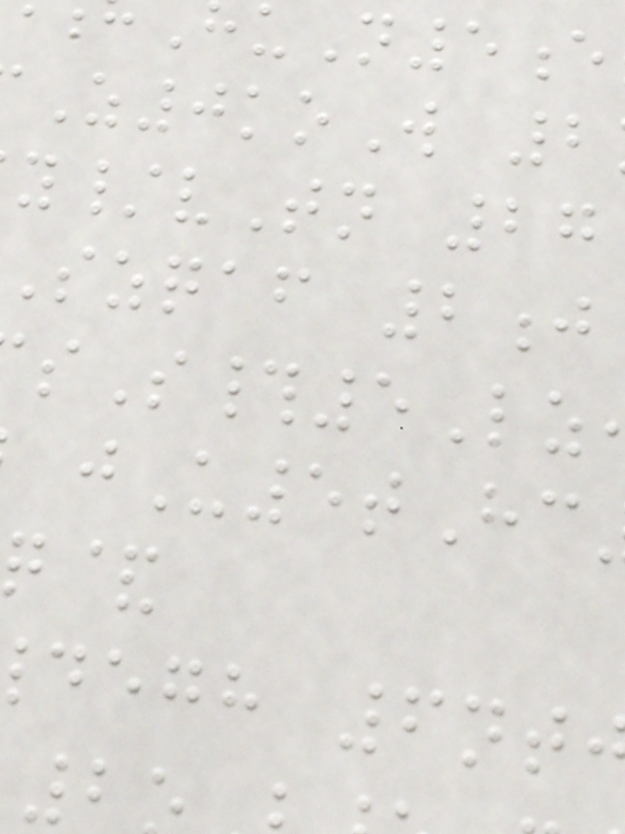Z0koW 2
y/vTn 27
szqaf 2j
jU5tHc
degh 6nt
